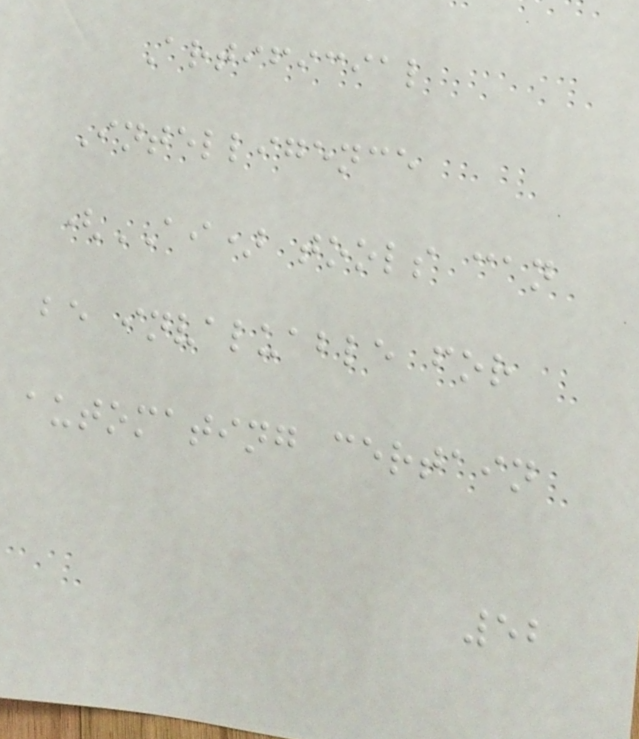Artificial
Intelligence
(AI) tools can
be invaluable for
automating certain
52
